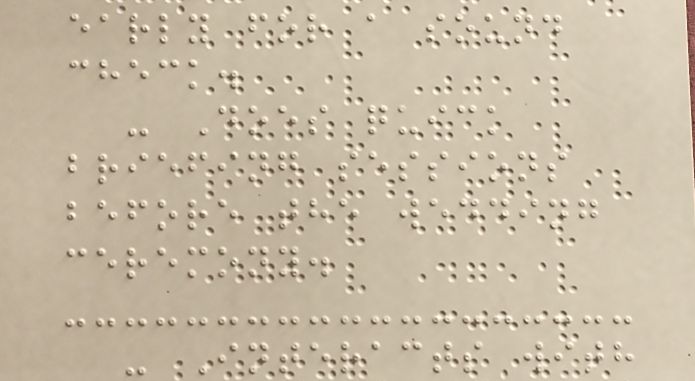early for a sound
check.
- Does quick
briefing sessions
before the wedding
ceremony.
- Interacts with
